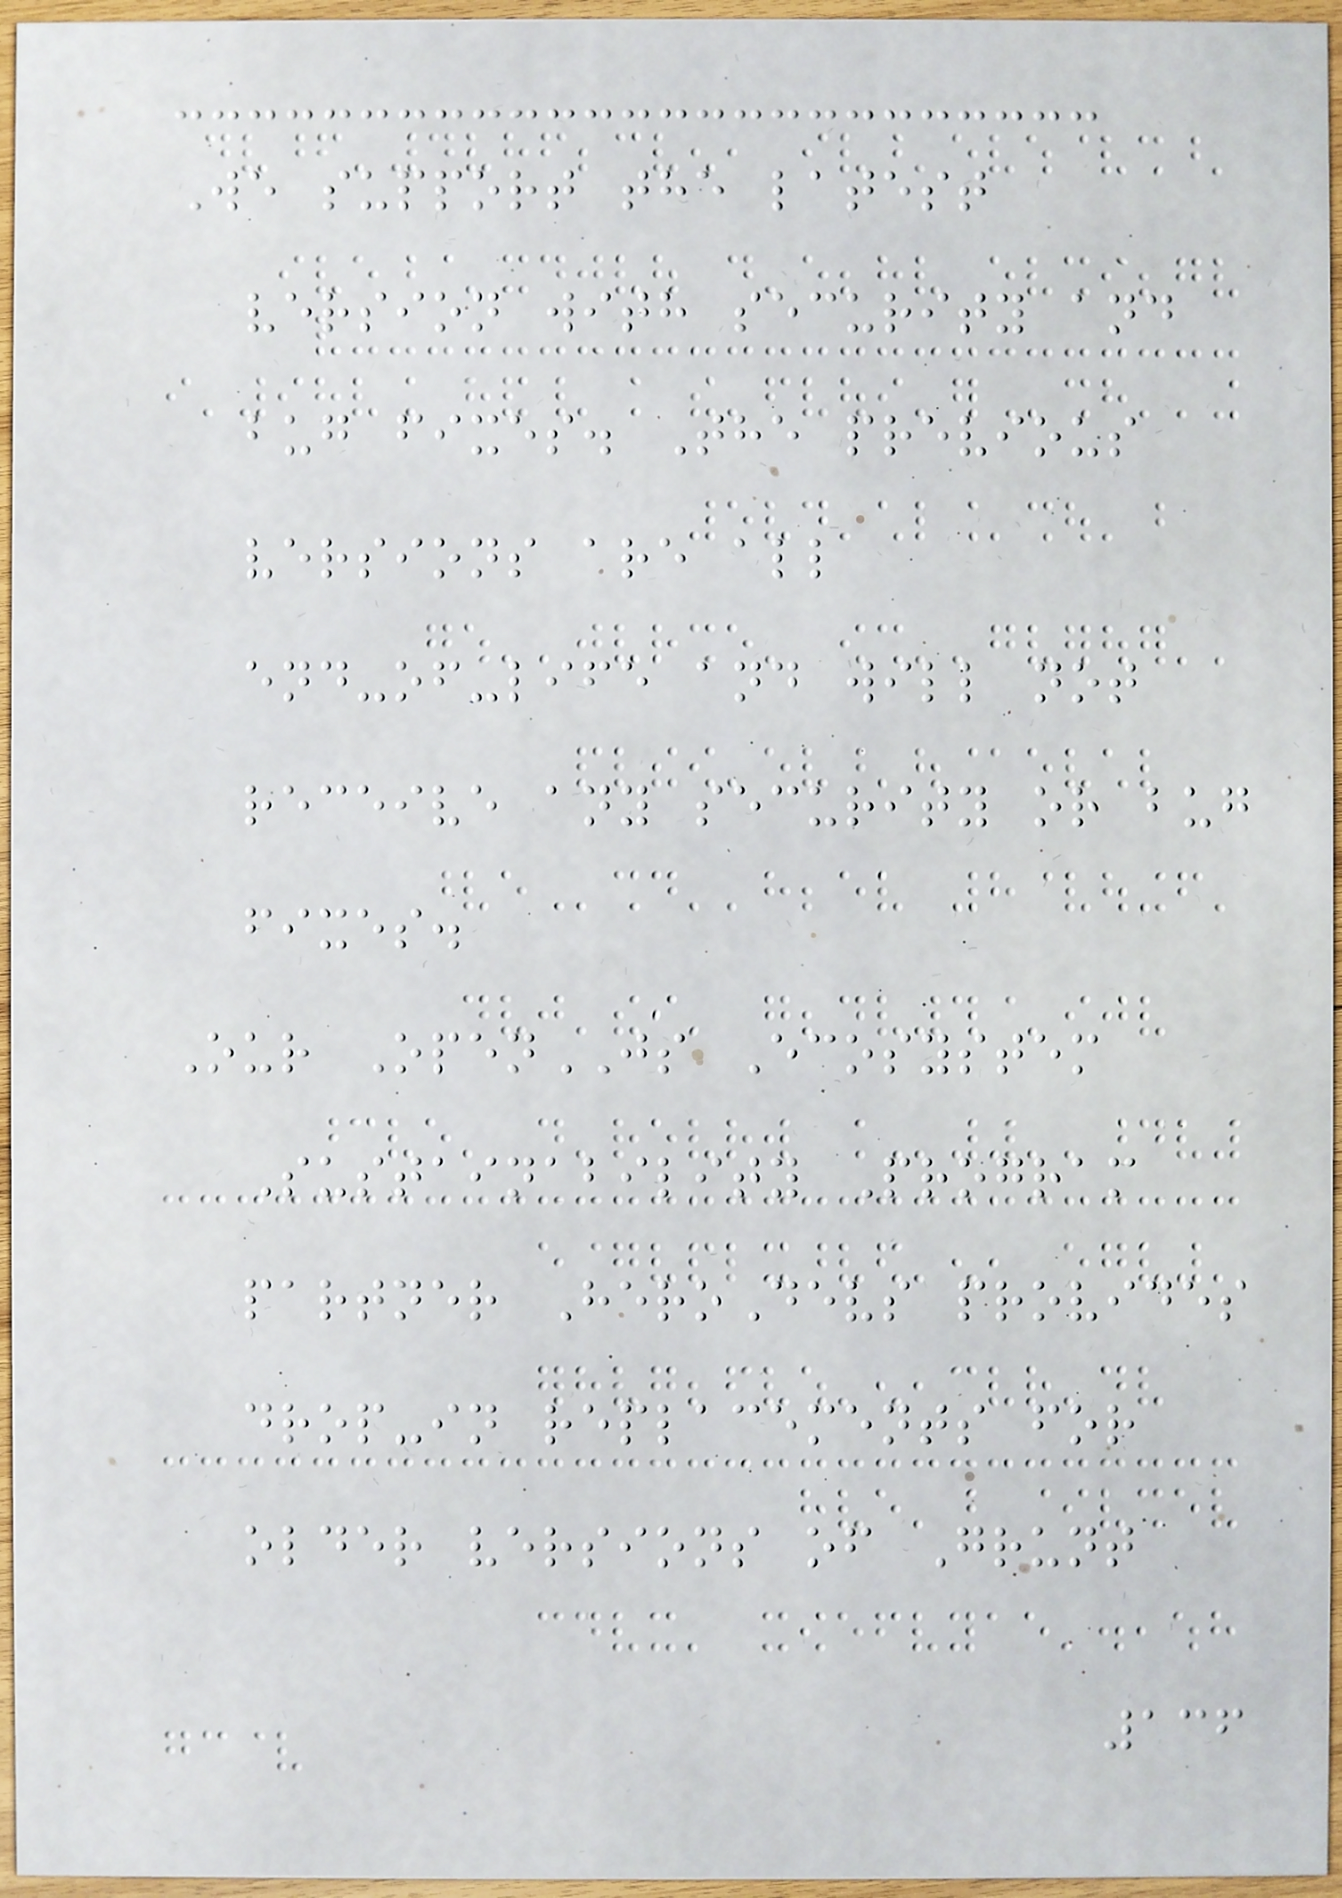We support the latest
version with security and
bug fixes. The previous
versions are all
end-of-life and will not
receive any security or bug
fixes.
Our OpenJS Ecosystem
Sustainability Program
partner HeroDevs provides
drop-in replacements for
older versions of Grunt
136
